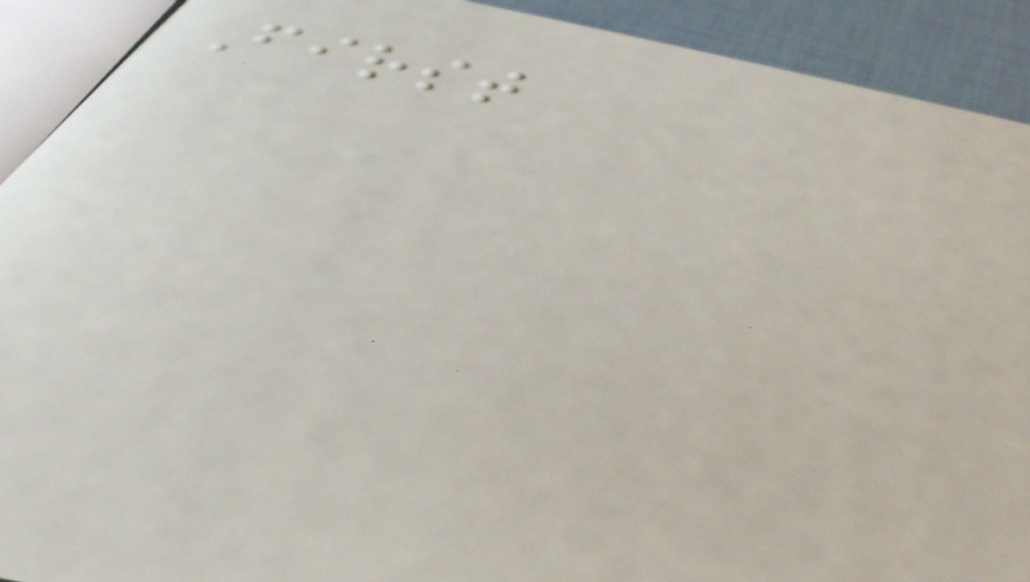First
